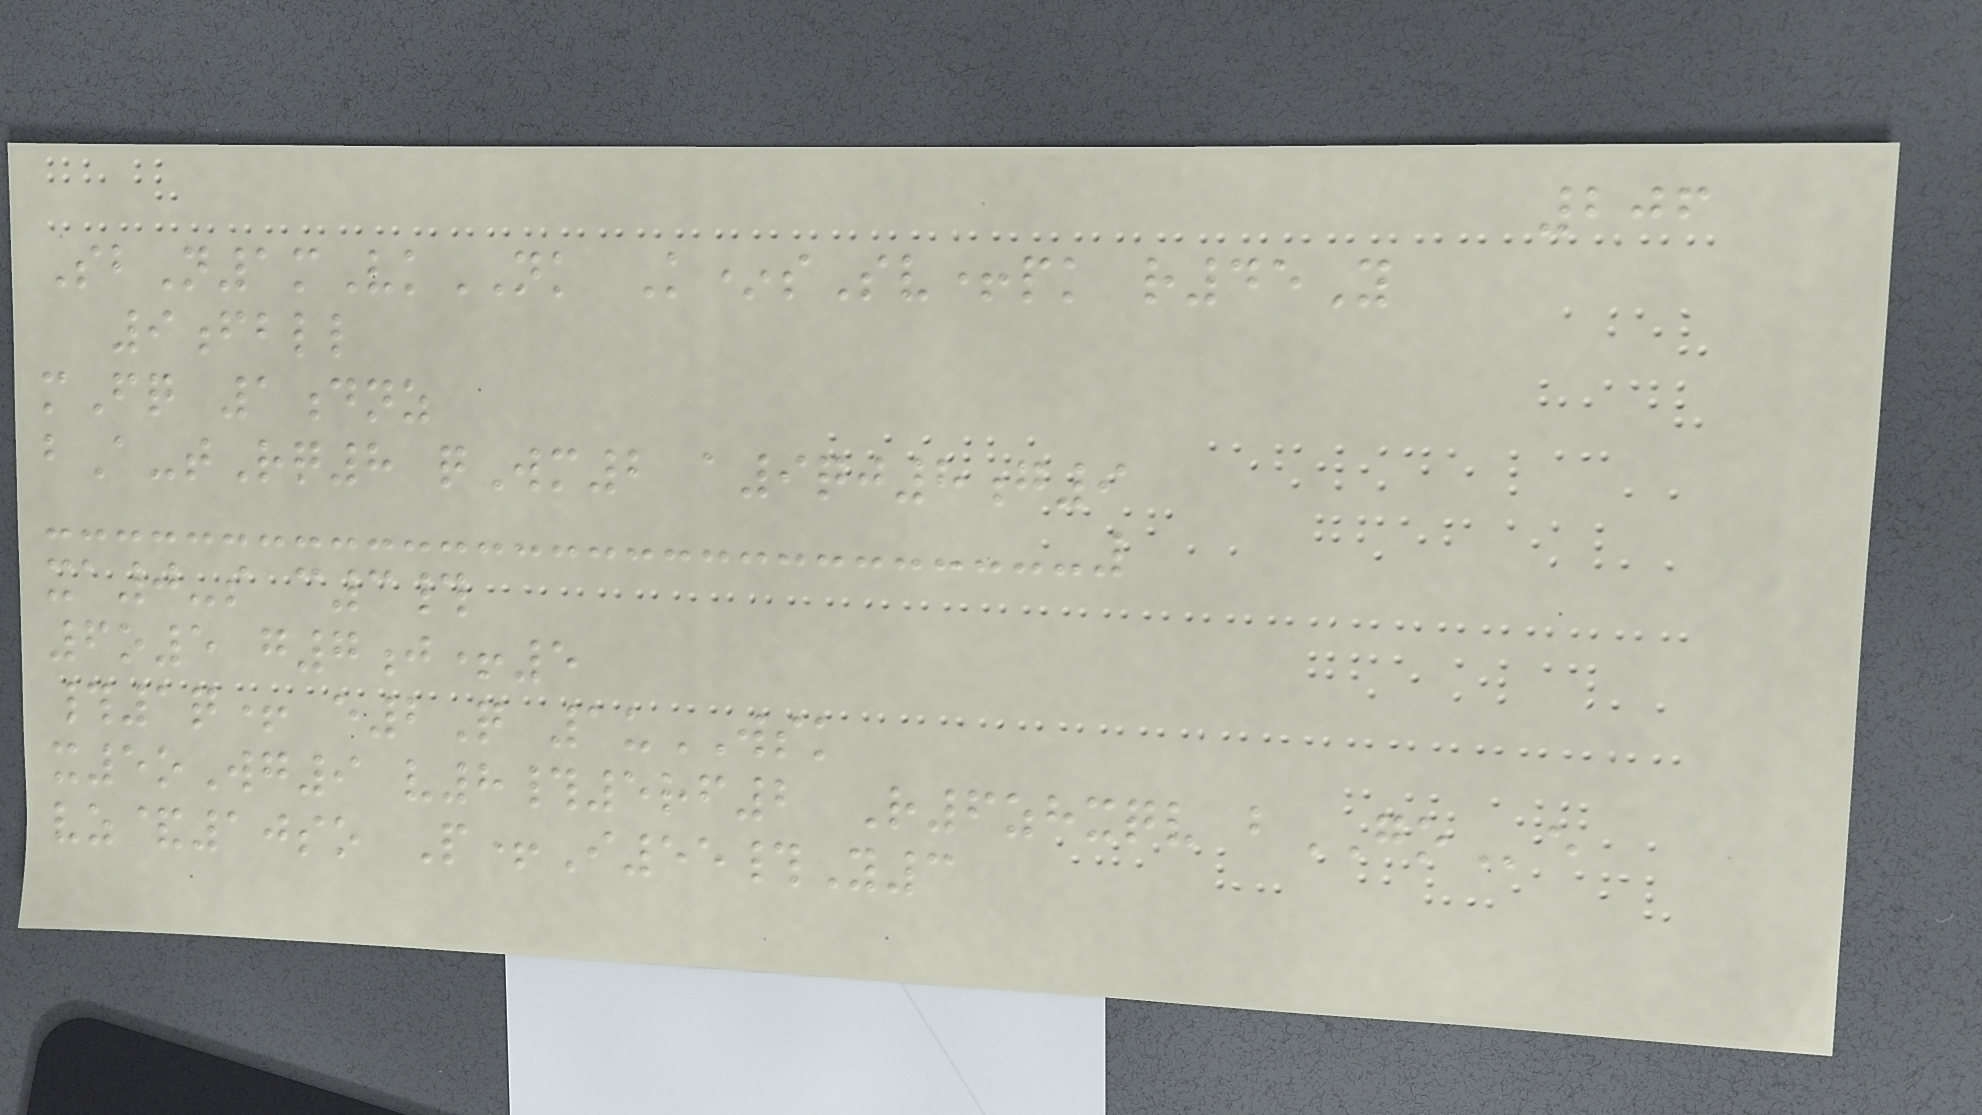206
SbN1mVkNK K*sSv+pk r45Y
9fbll
mFq 1dnz
bA-tRq8 qWm2 a9qj8g9
xa0-s c3#
6o5 g7j+5
#1q+ e2Q 1uWSK
x5oWg9 v8#5rf2 R6zhxqv bGOe
vz&10so P+I55#Y3
